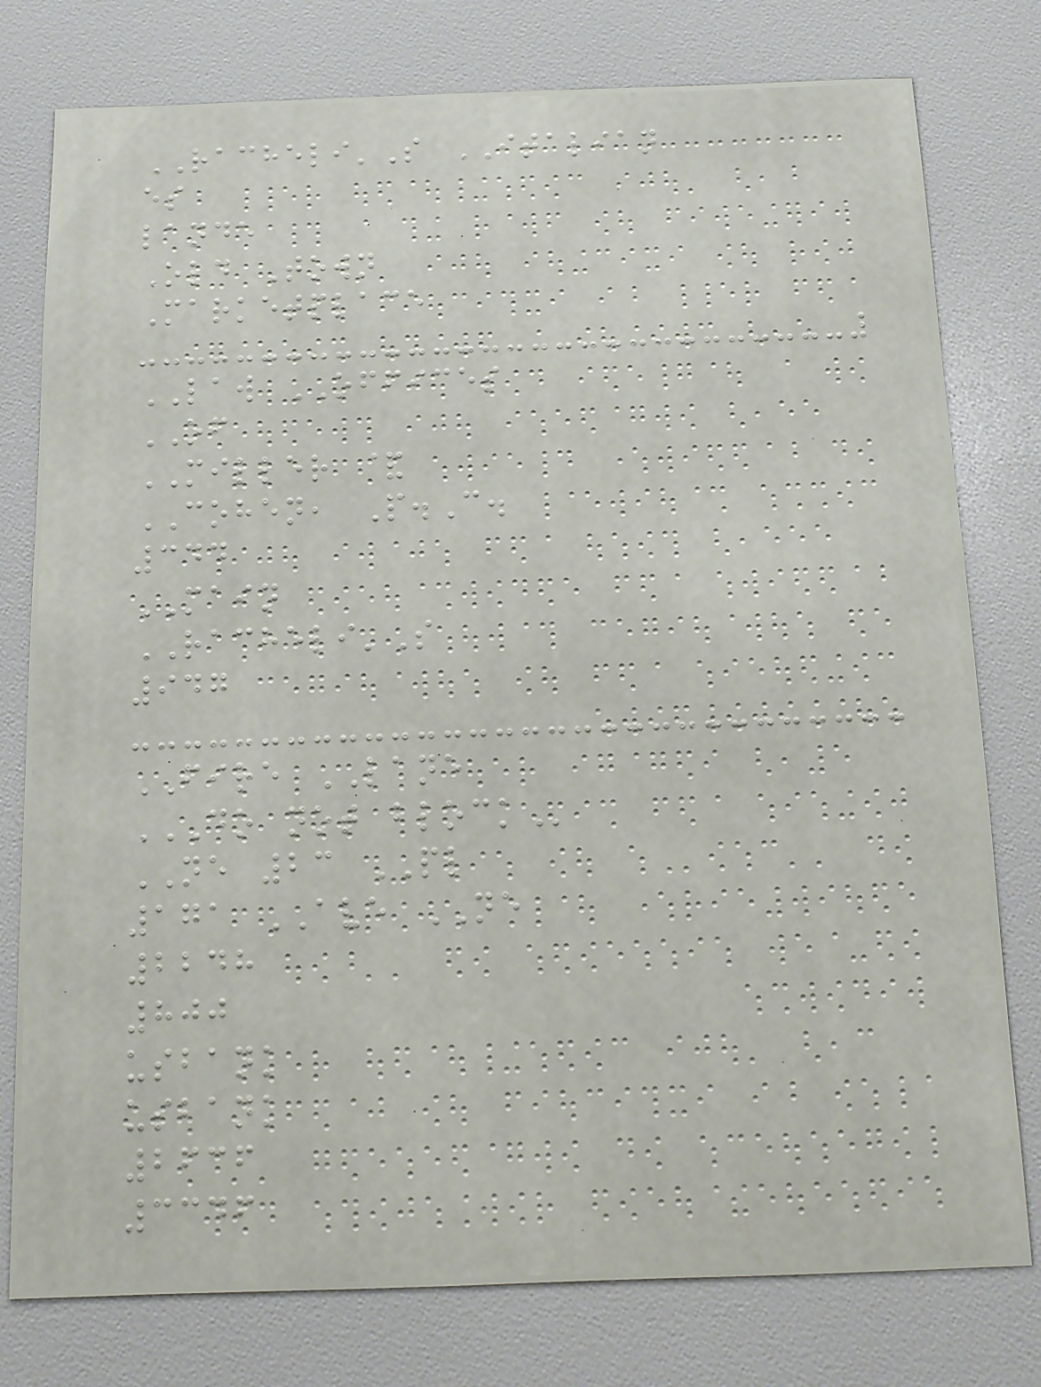RACHELI'S ITALIAN
es
lande
Old Town
Marketplace
LAW OFFICES
OF
MILLER &
COHEN, P.C.
344
MAIN
RACHELI'S
947
FIRE LANE
DO NOT BLOCK
NE 23 PL
171 AVE NE
2248
800
usbank
usbank
2636
3346
